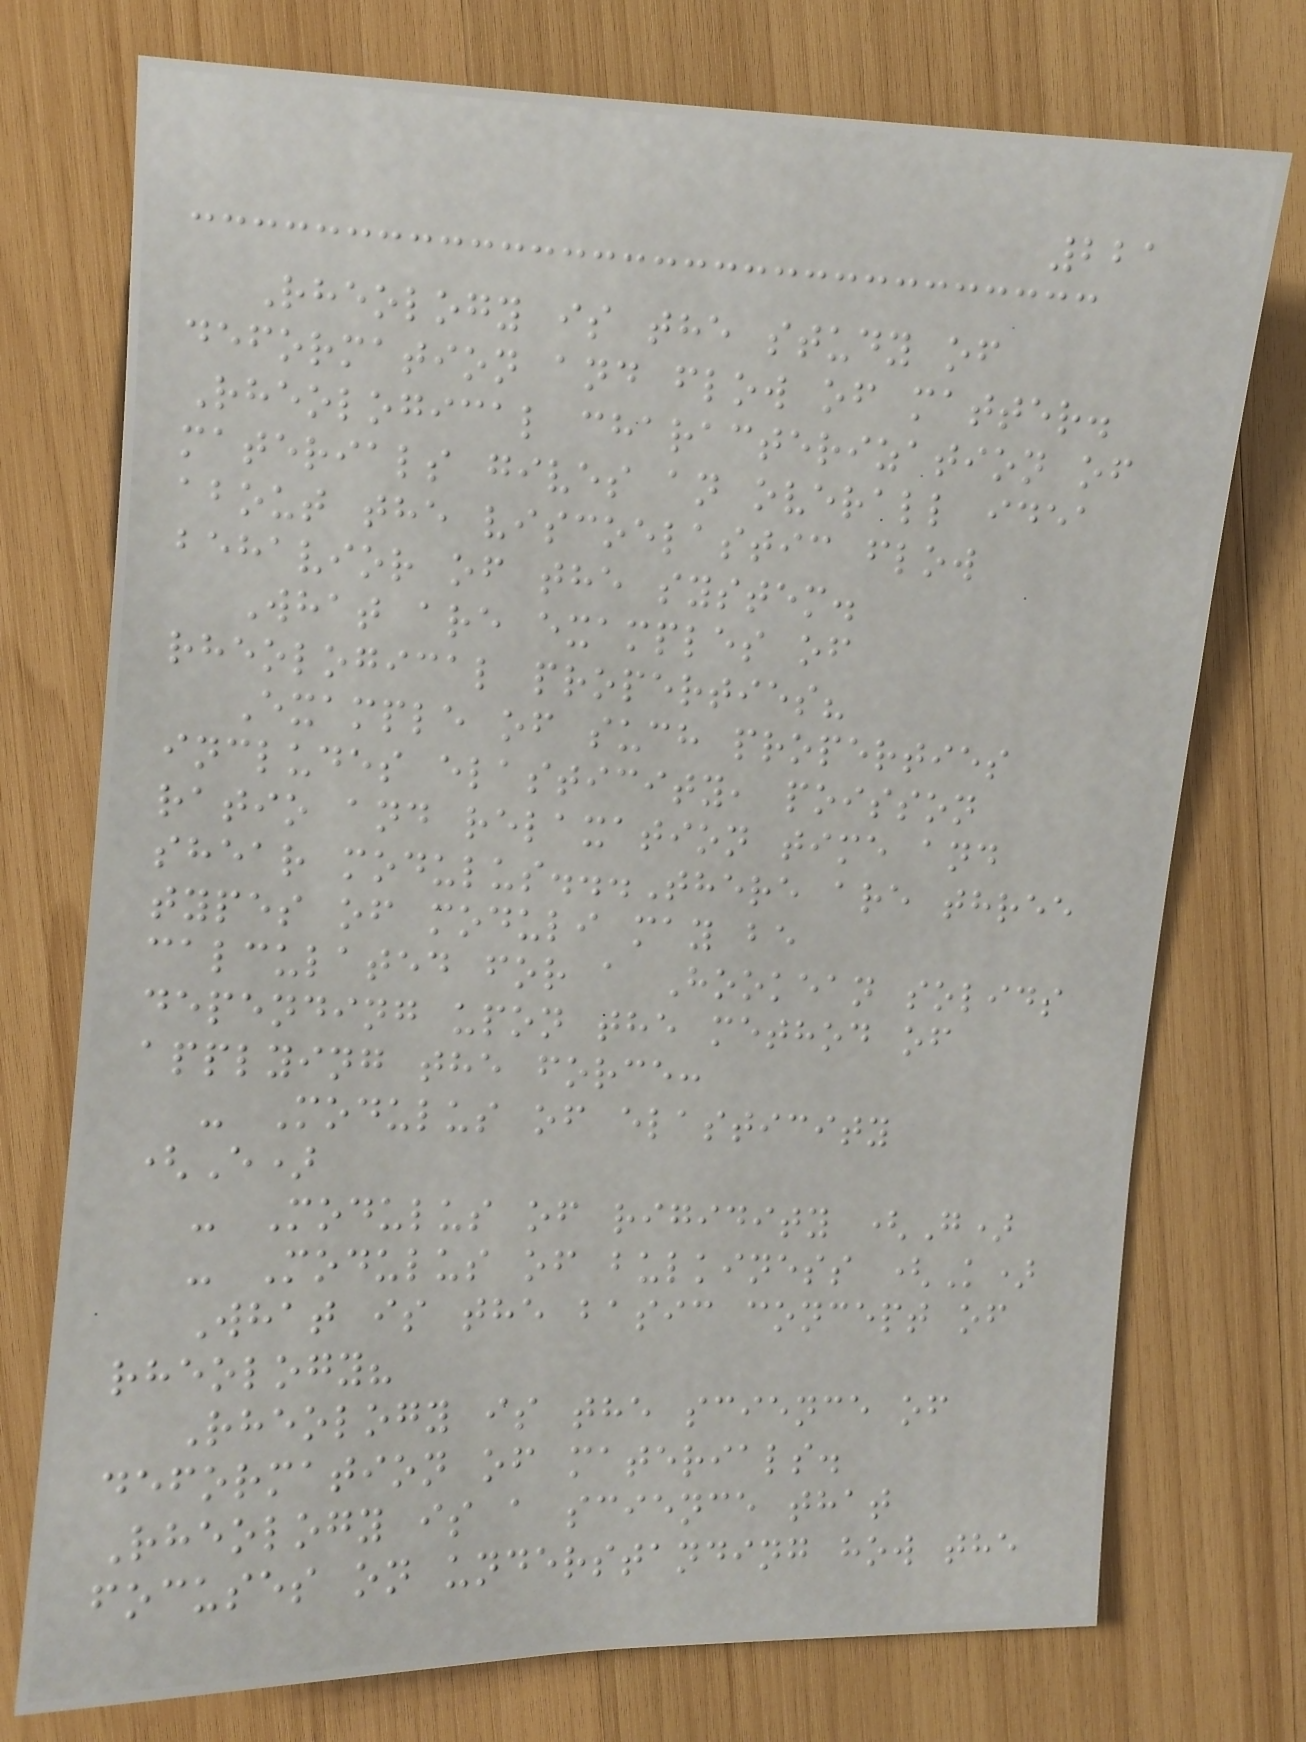221
Rheology is the study of
deformation and flow of matter.
Rheological characterization of
materials gives an overall idea
about the viscoelastic flow
behavior of the system.
What are examples of
rheological properties?
Example of such properties
includes elasticity, poisson
ratio and relaxation time and
shear modulus...There are three
types of moduli may be
calculated for a Hookean solids
depending upon the method of
applying the force:
- Modulus of elasticity
(E)
- Modulus of rigidity (G)
- Modulus of bulkiness (K)
What is the basic concept of
rheology?
Rheology is the science of
deformation of materials.
Rheology is a science that
focuses on understanding how the
